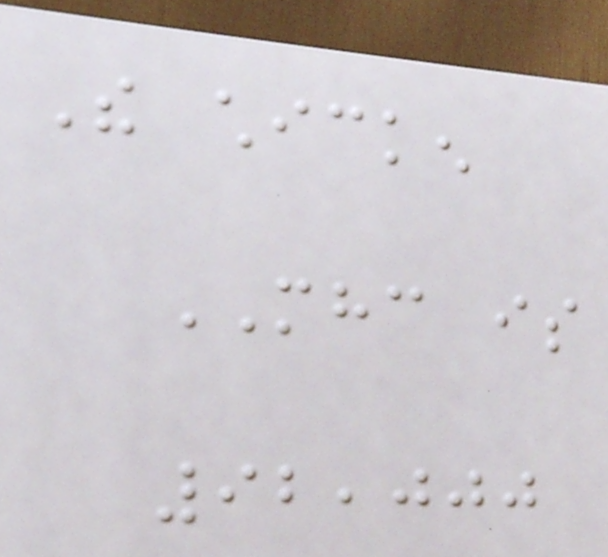The chicken
MHC is
92,000
